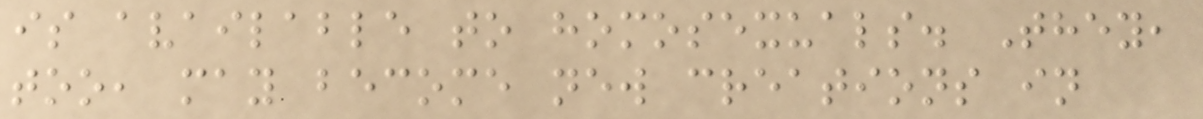is available to homosexuals. They,
too, may become new creations in
